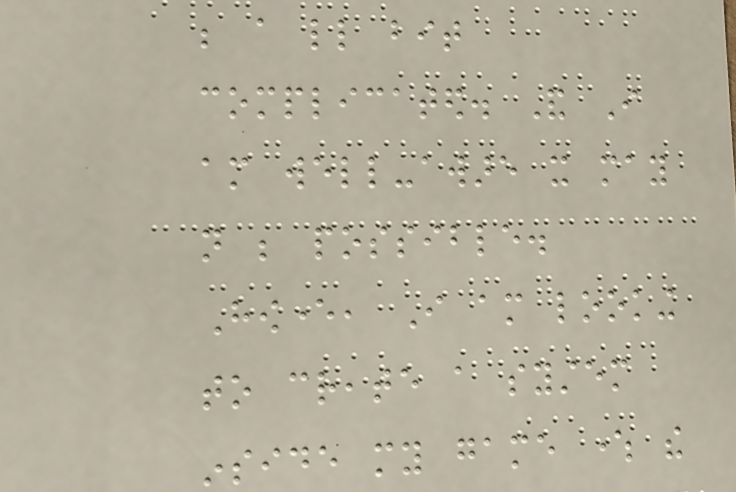be a little bit
complicated. And I
am well-aware it may
not be possible.
However, I am looking
to create a system
inside my game where the
